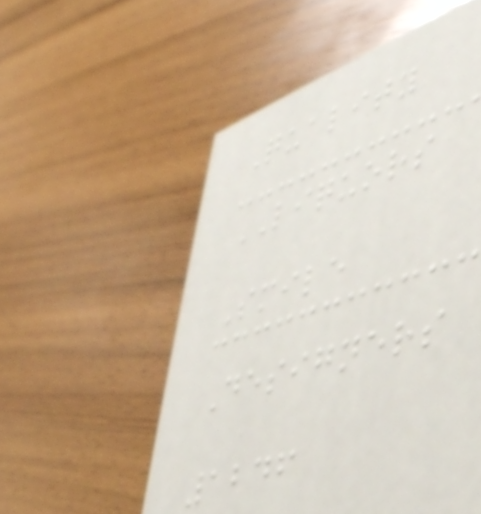Quality
LIQUORS
Smile
Designers
1246
